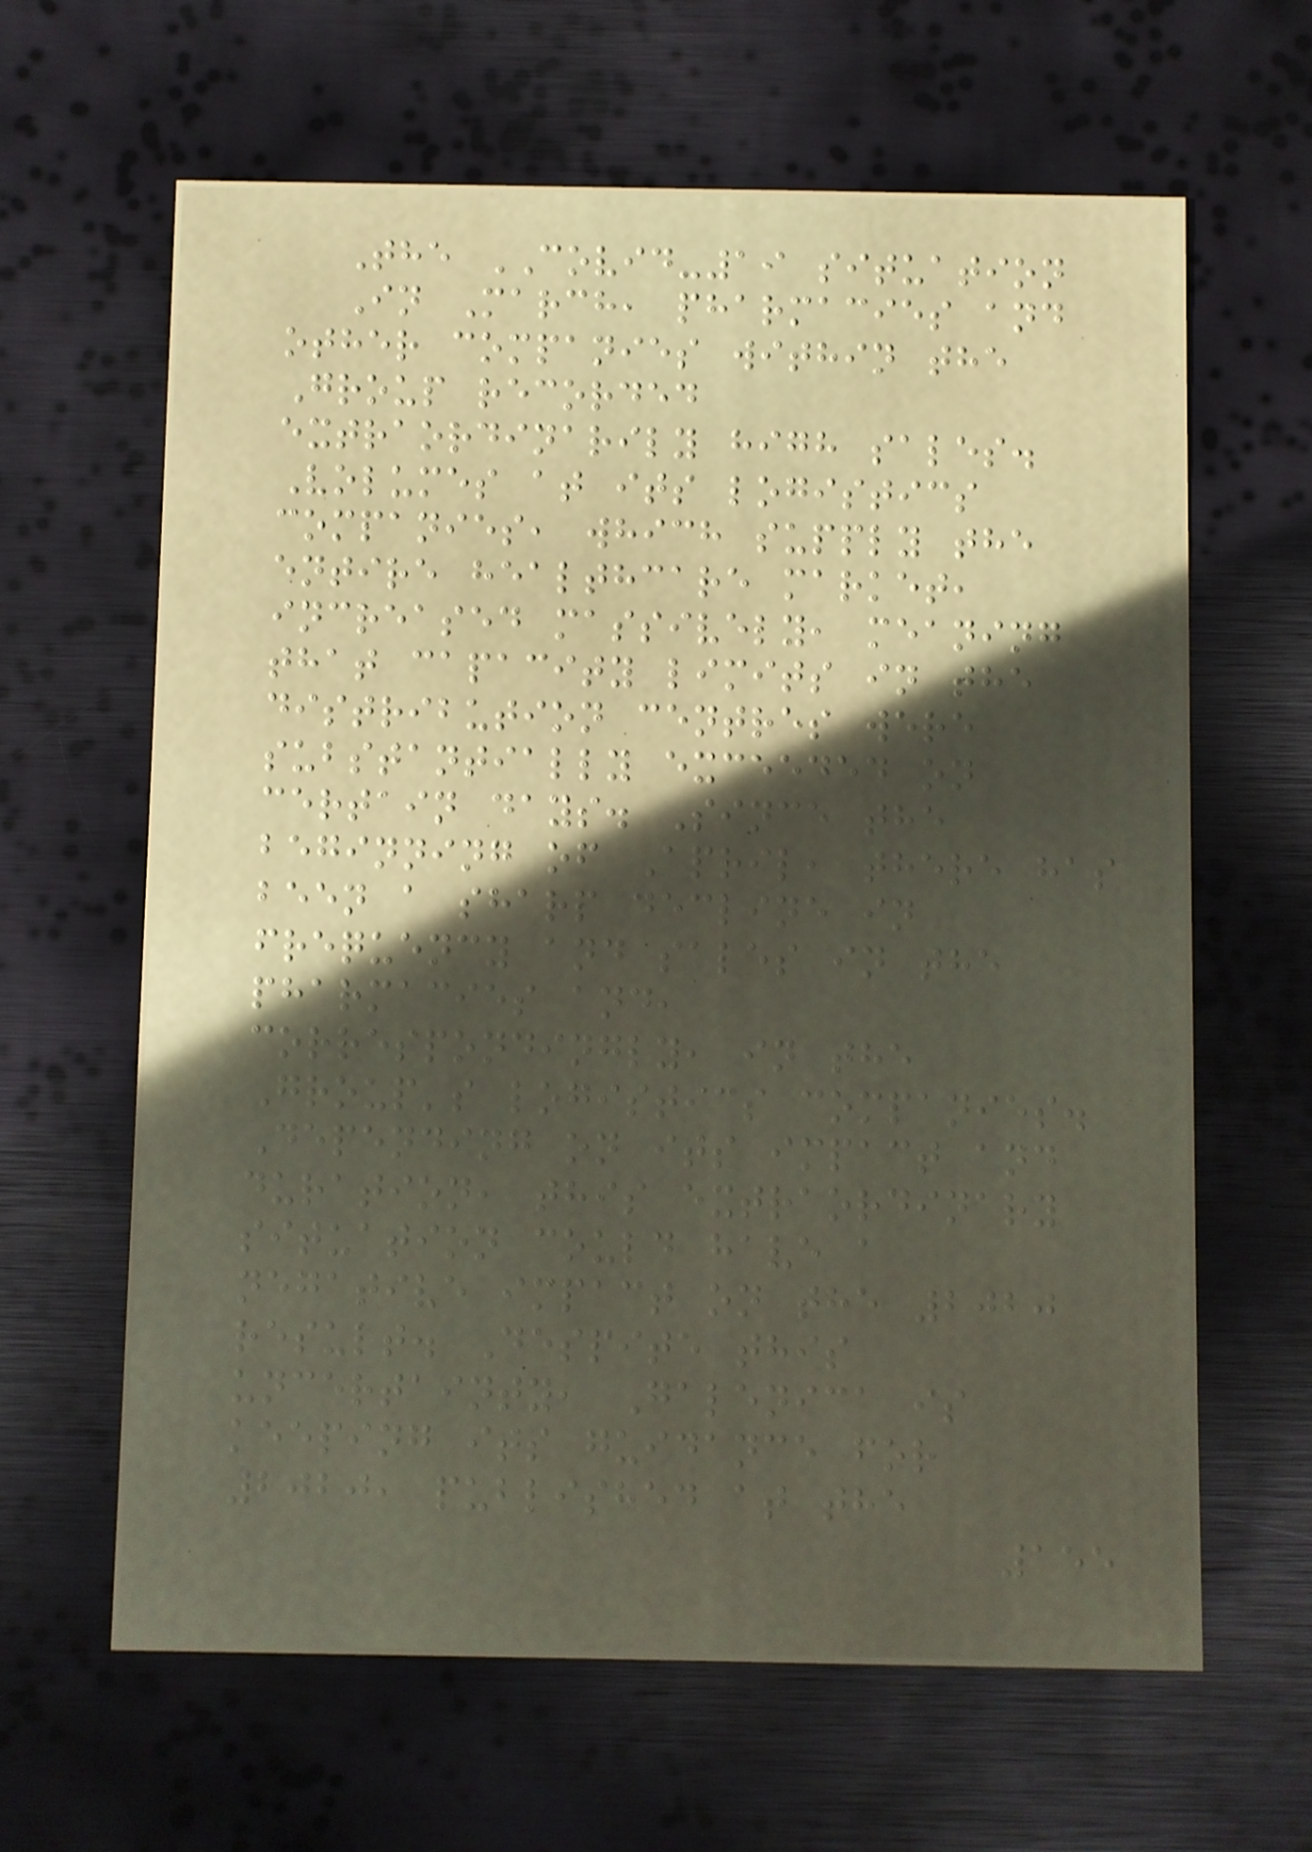The COVID-19 situation
In March, pharmacies and
other companies within the
Group recorded
extraordinarily high sales.
Volumes at its logistics
companies, which supply the
entire healthcare market,
increased massively, meaning
that capacity limits in the
distribution centres were
substantially exceeded on
certain days. Since the
beginning of April, there has
been a sharp decline in
frequency and sales in the
pharmacies and,
correspondingly, in the
Group's logistics companies.
Depending on its impact and
duration, this extraordinary
situation could have a
negative impact on the 2020
result. Despite this
uncertainty, Galenica is
keeping its guidance for
2020, published at the
155
